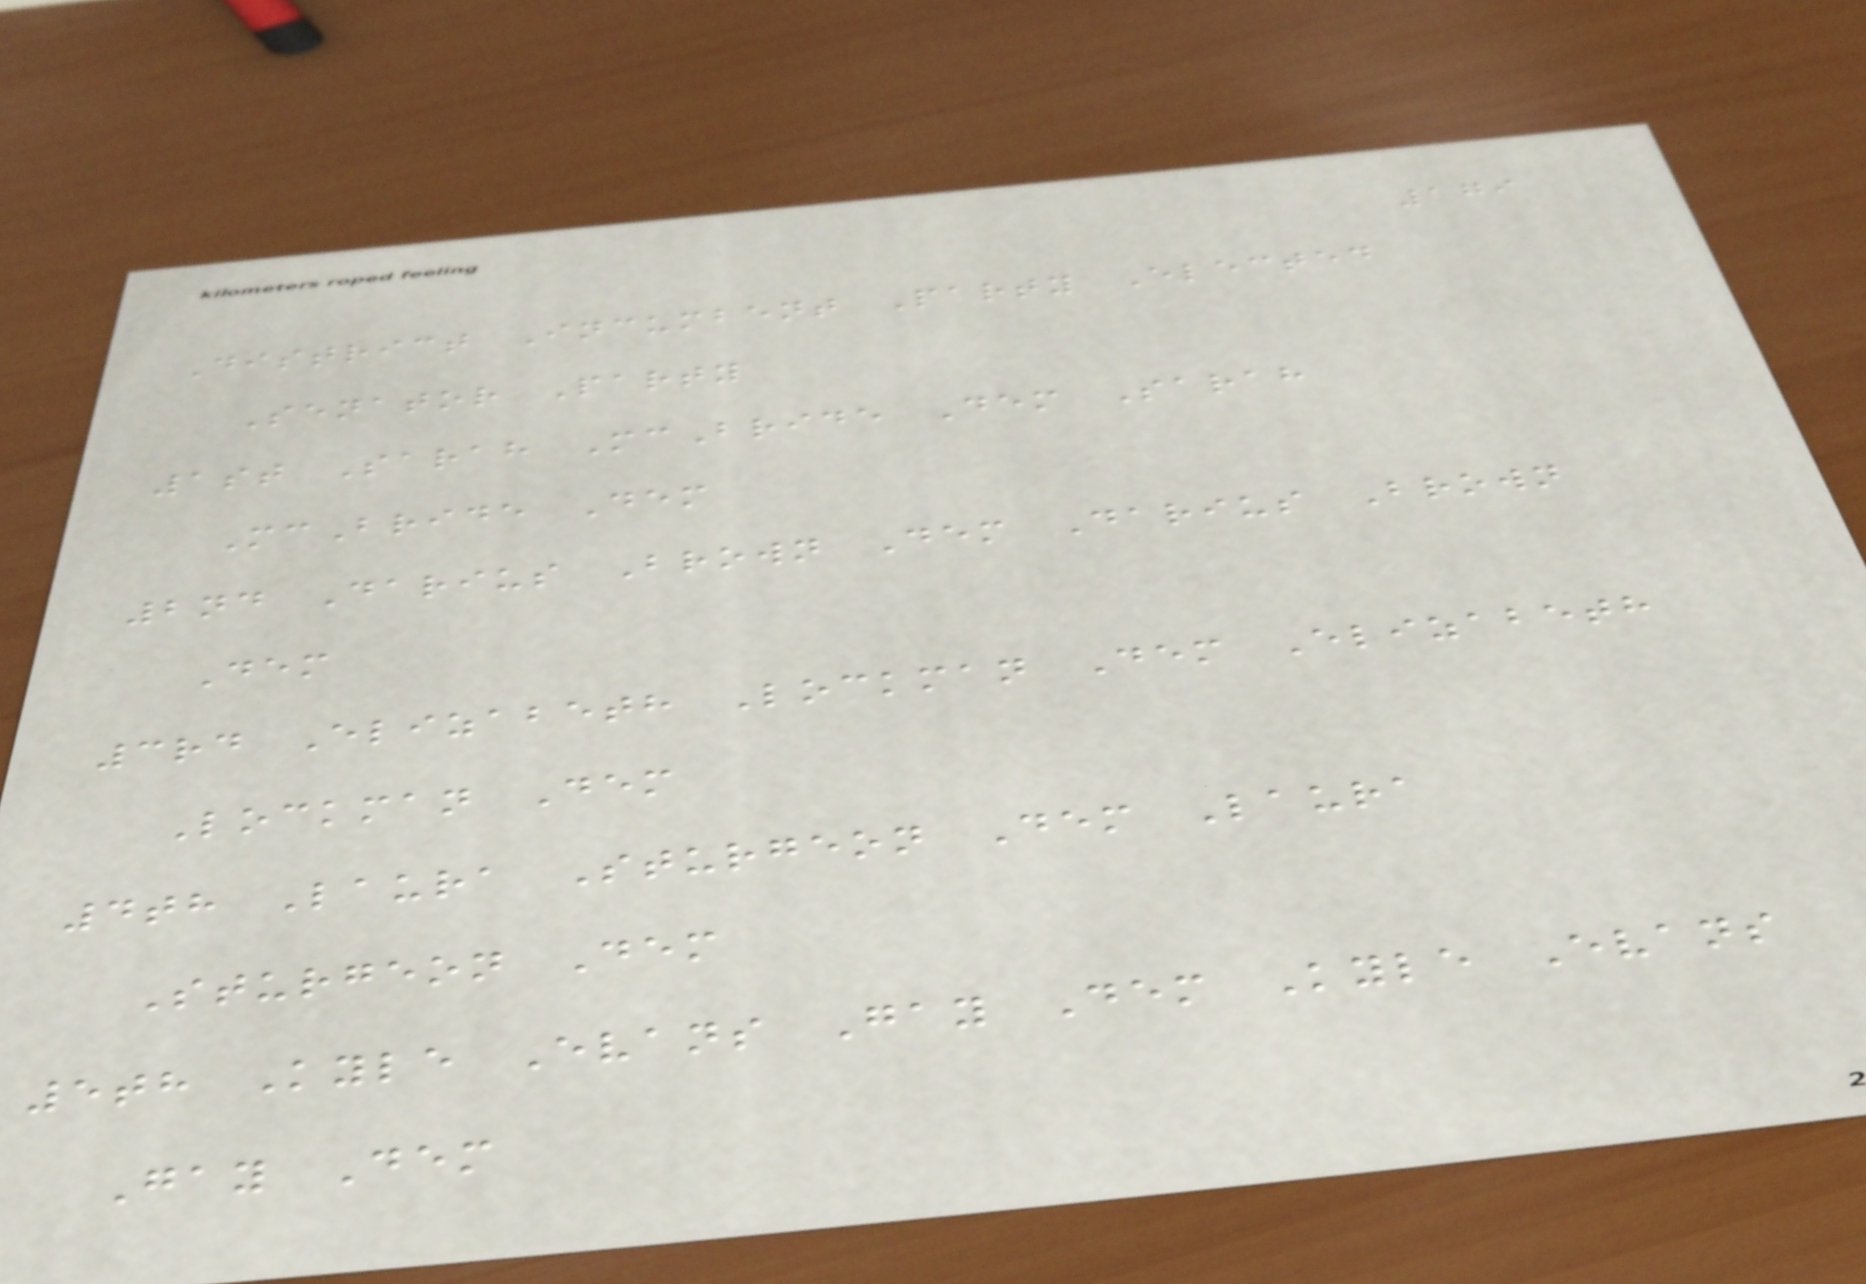179
District Incumbent Party Elected
Senator Party
1st Sarah McBride Dem Sarah
McBride Dem
2nd Darius Brown Dem Darius Brown
Dem
3rd Elizabeth Lockman Dem Elizabeth
Lockman Dem
4th Laura Sturgeon Dem Laura
Sturgeon Dem
5th Kyle Evans Gay Dem Kyle Evans
Gay Dem
